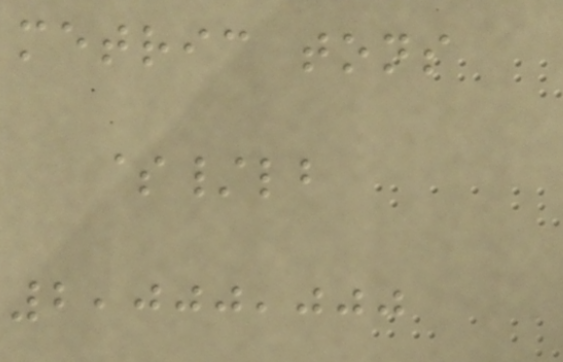metric tons
$/lb
2,000,000
